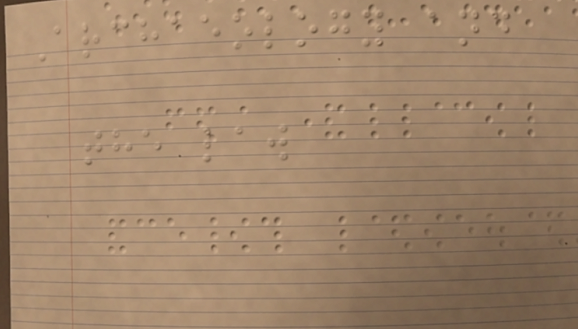Archaeology and
the law
